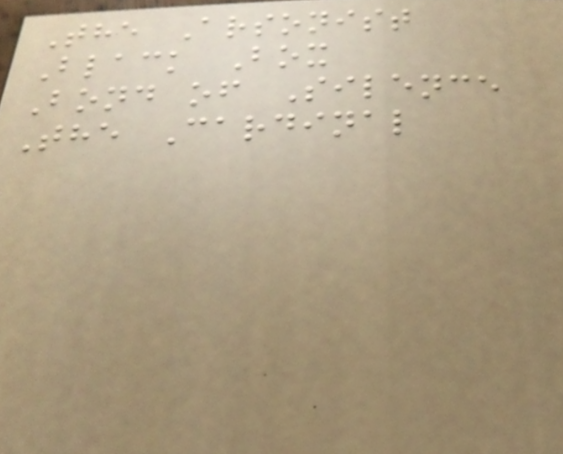The Arsonist
Black Box
Bond of Silence
The Cardinal
